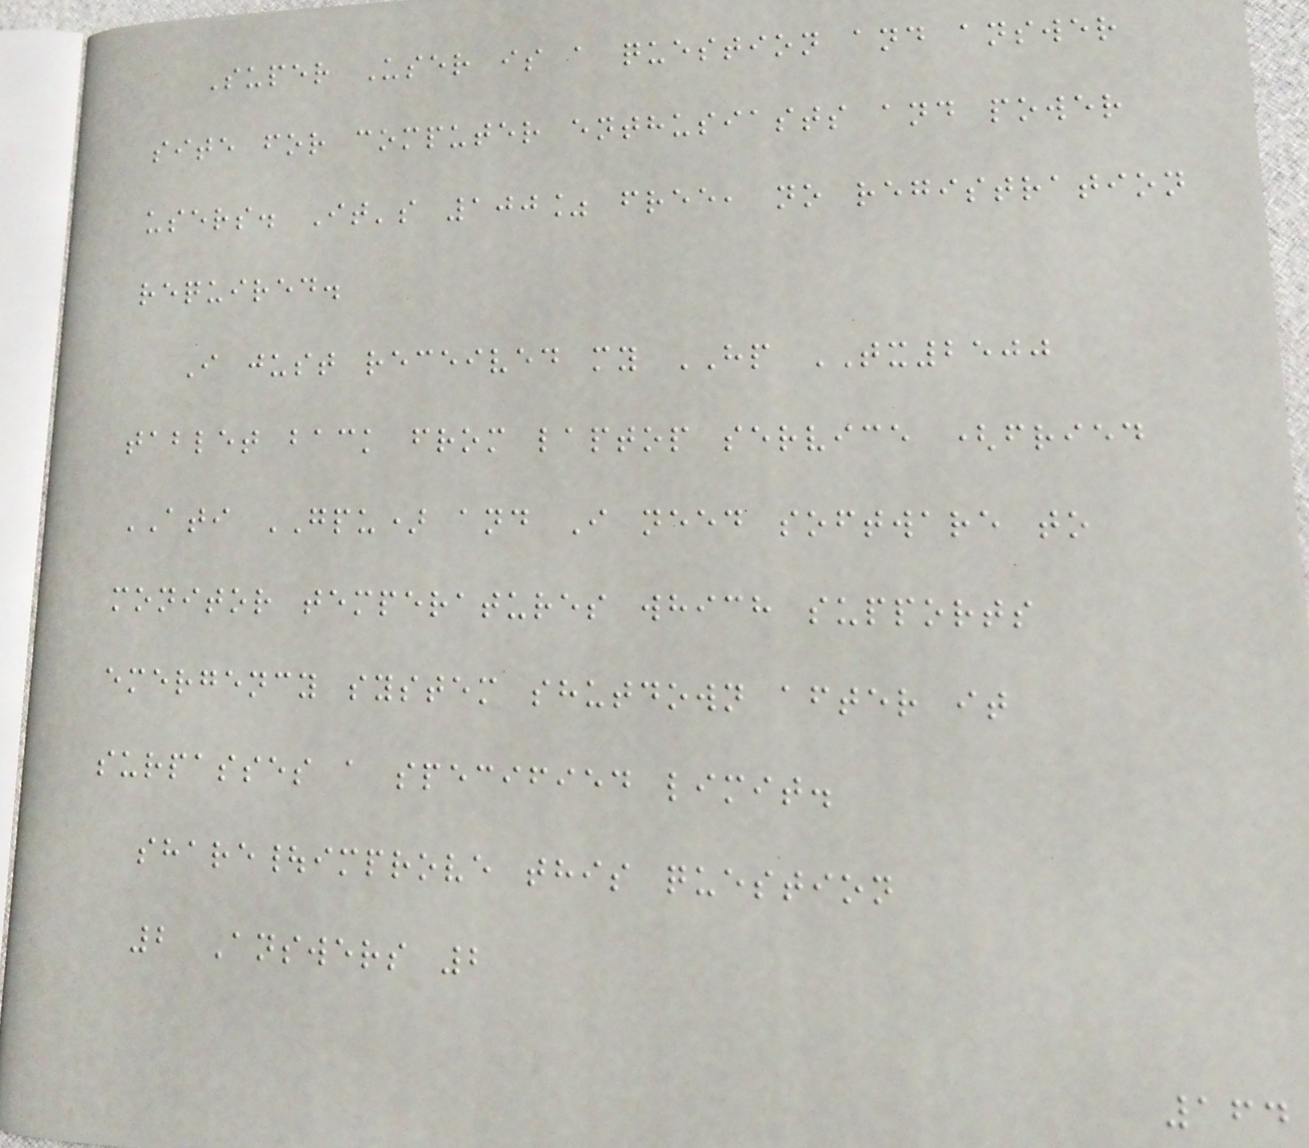Super User is a question and answer
site for computer enthusiasts and power
users. It's 100% free, no registration
required.
I just received my HP TX2500
tablet back from laptop service (fried
ATI GPU) and I need software to
monitor temperatures which supports
emergency system shutdown after it
surpasses a specified limit.
share|improve this question
2 Answers 2
164
